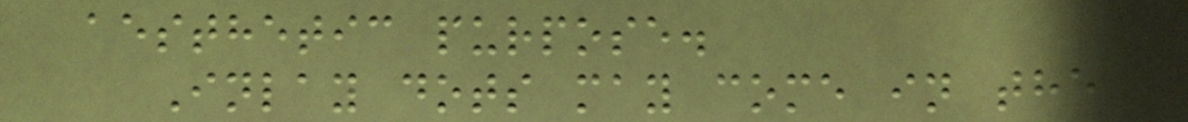aesthetic purpose.
Inlay dots may come in the
